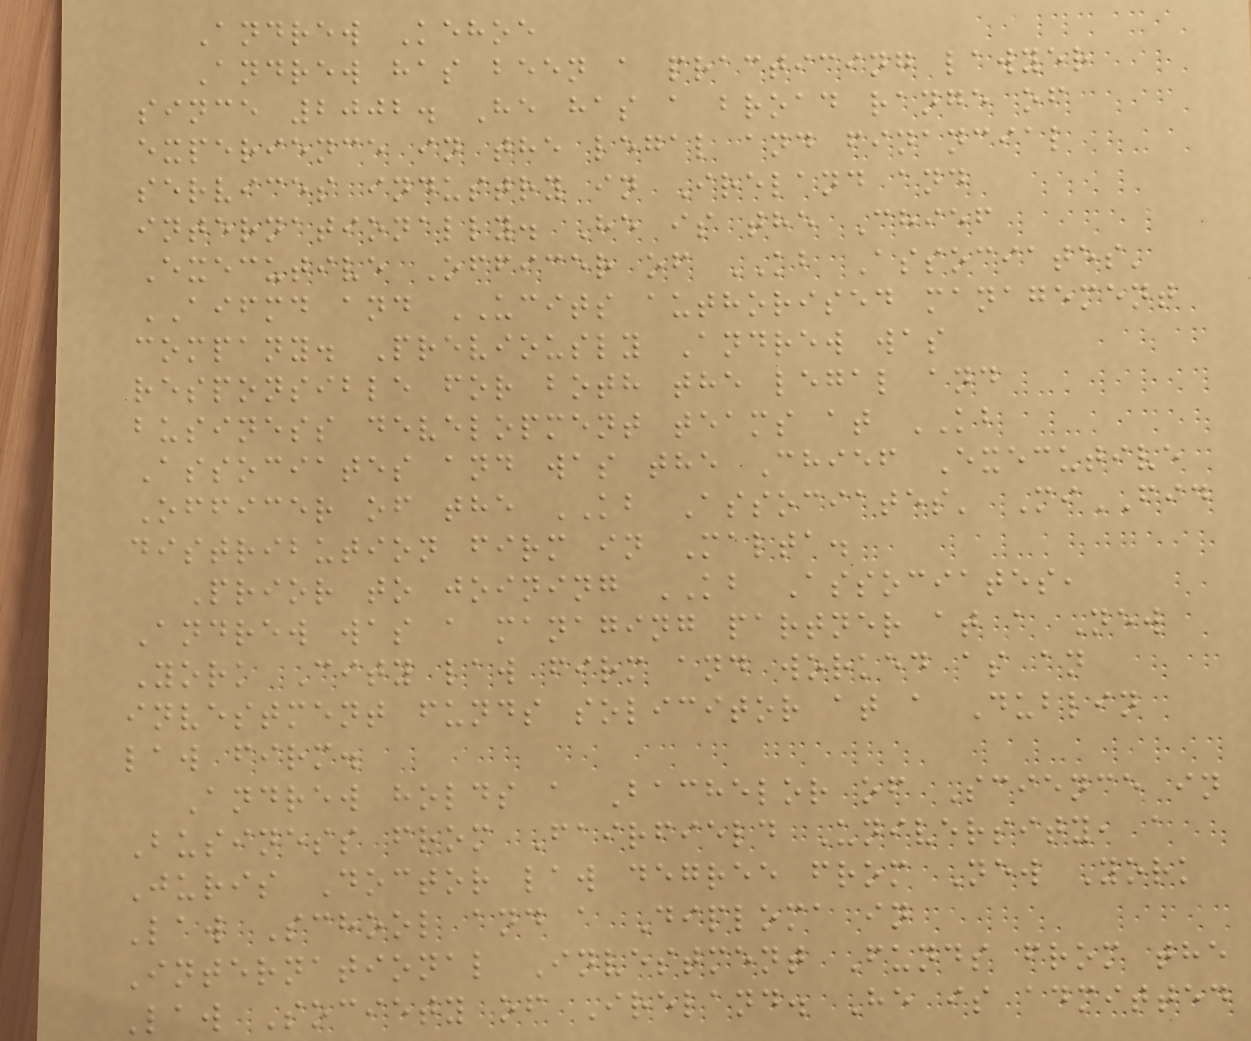Andrew Kehoe
Andrew has been a practicing lawyer
since 2002. He has a broad range of
experience in the legal and financial
services industry in Ireland and
internationally. He is the Chief
Executive Officer of KB Associates'
AIFMD and UCITS authorised management
company. Previously Andrew was
responsible for both the legal and
business development teams at KB
Associates and was the Chief Executive
Officer of the KB Associates' MiFID
distribution firm in Malta.
Prior to joining KB Associates,
Andrew was a managing partner at a New
York City law firm and worked as an
investment funds solicitor at a Dublin
law firm.
Andrew holds a Bachelor of Science in
Business from Fairfield University, a
Juris Doctor law degree from New York
Law School and a Diploma in
International Investment Funds from the
Law Society of Ireland. He is admitted
